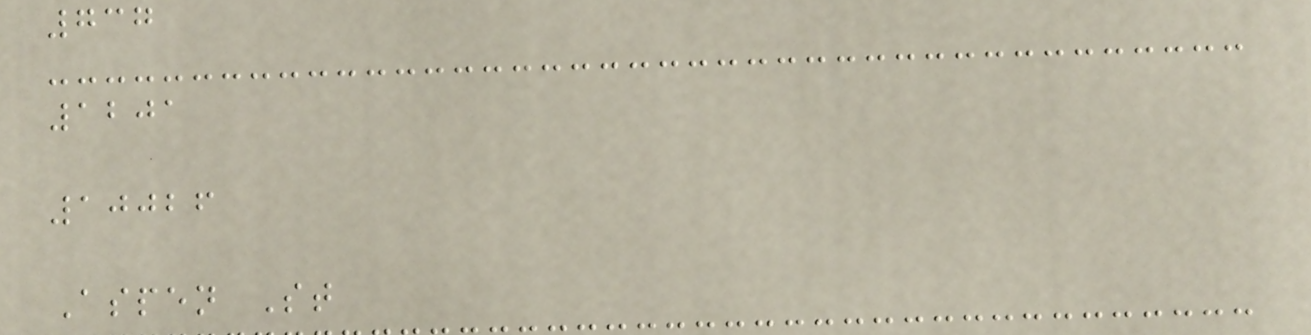737
1201
10026
Aspen St
